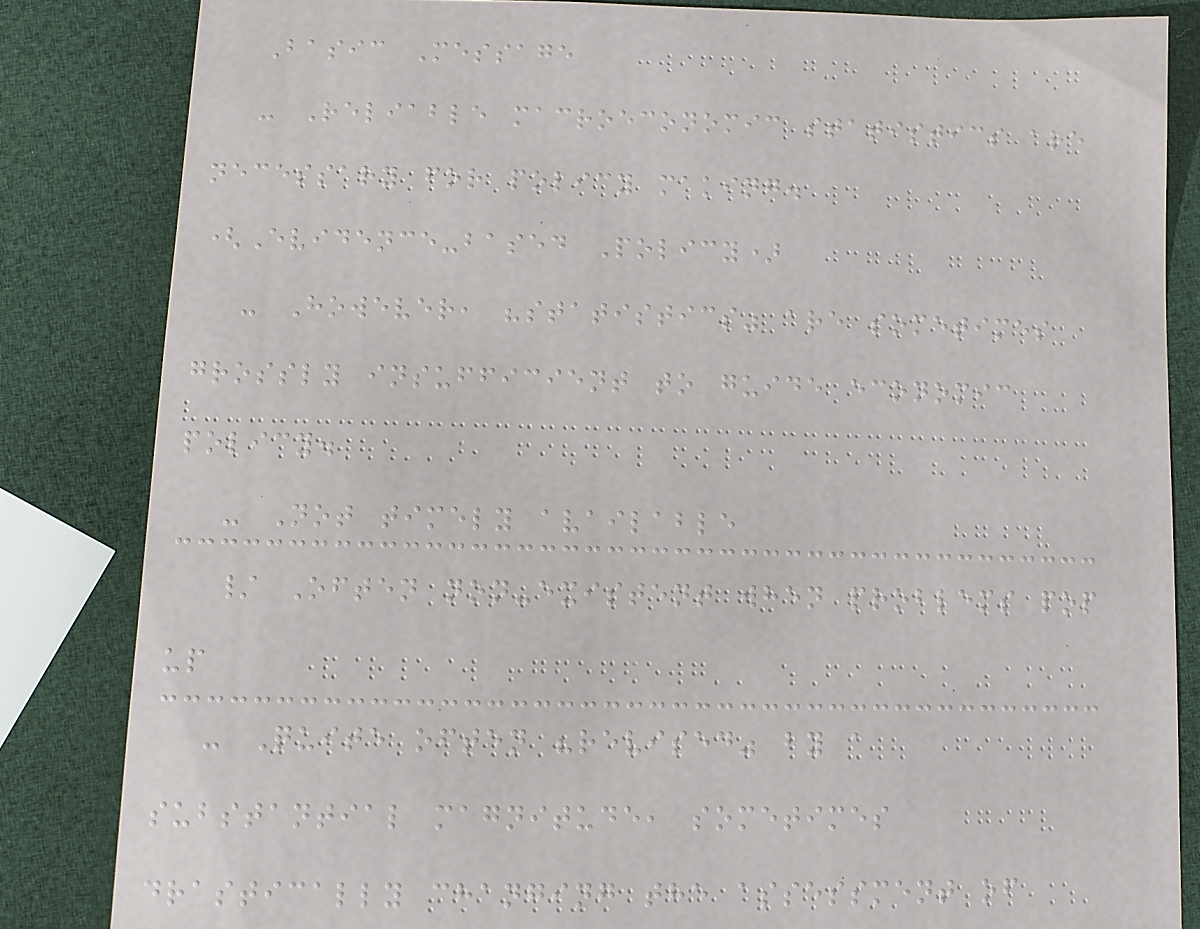Basic Message
- Reliable macroeconomic statistics are
necessary for policy making.
(Evidence-based Policy)
- However, "statistics" are sometimes
grossly insufficient to guide economic
policy.
- Not timely available
/ Often non-existent when problems pop
up
- Quite often "revised" by a
substantial magnitude, sometimes
drastically changing the assessment of
